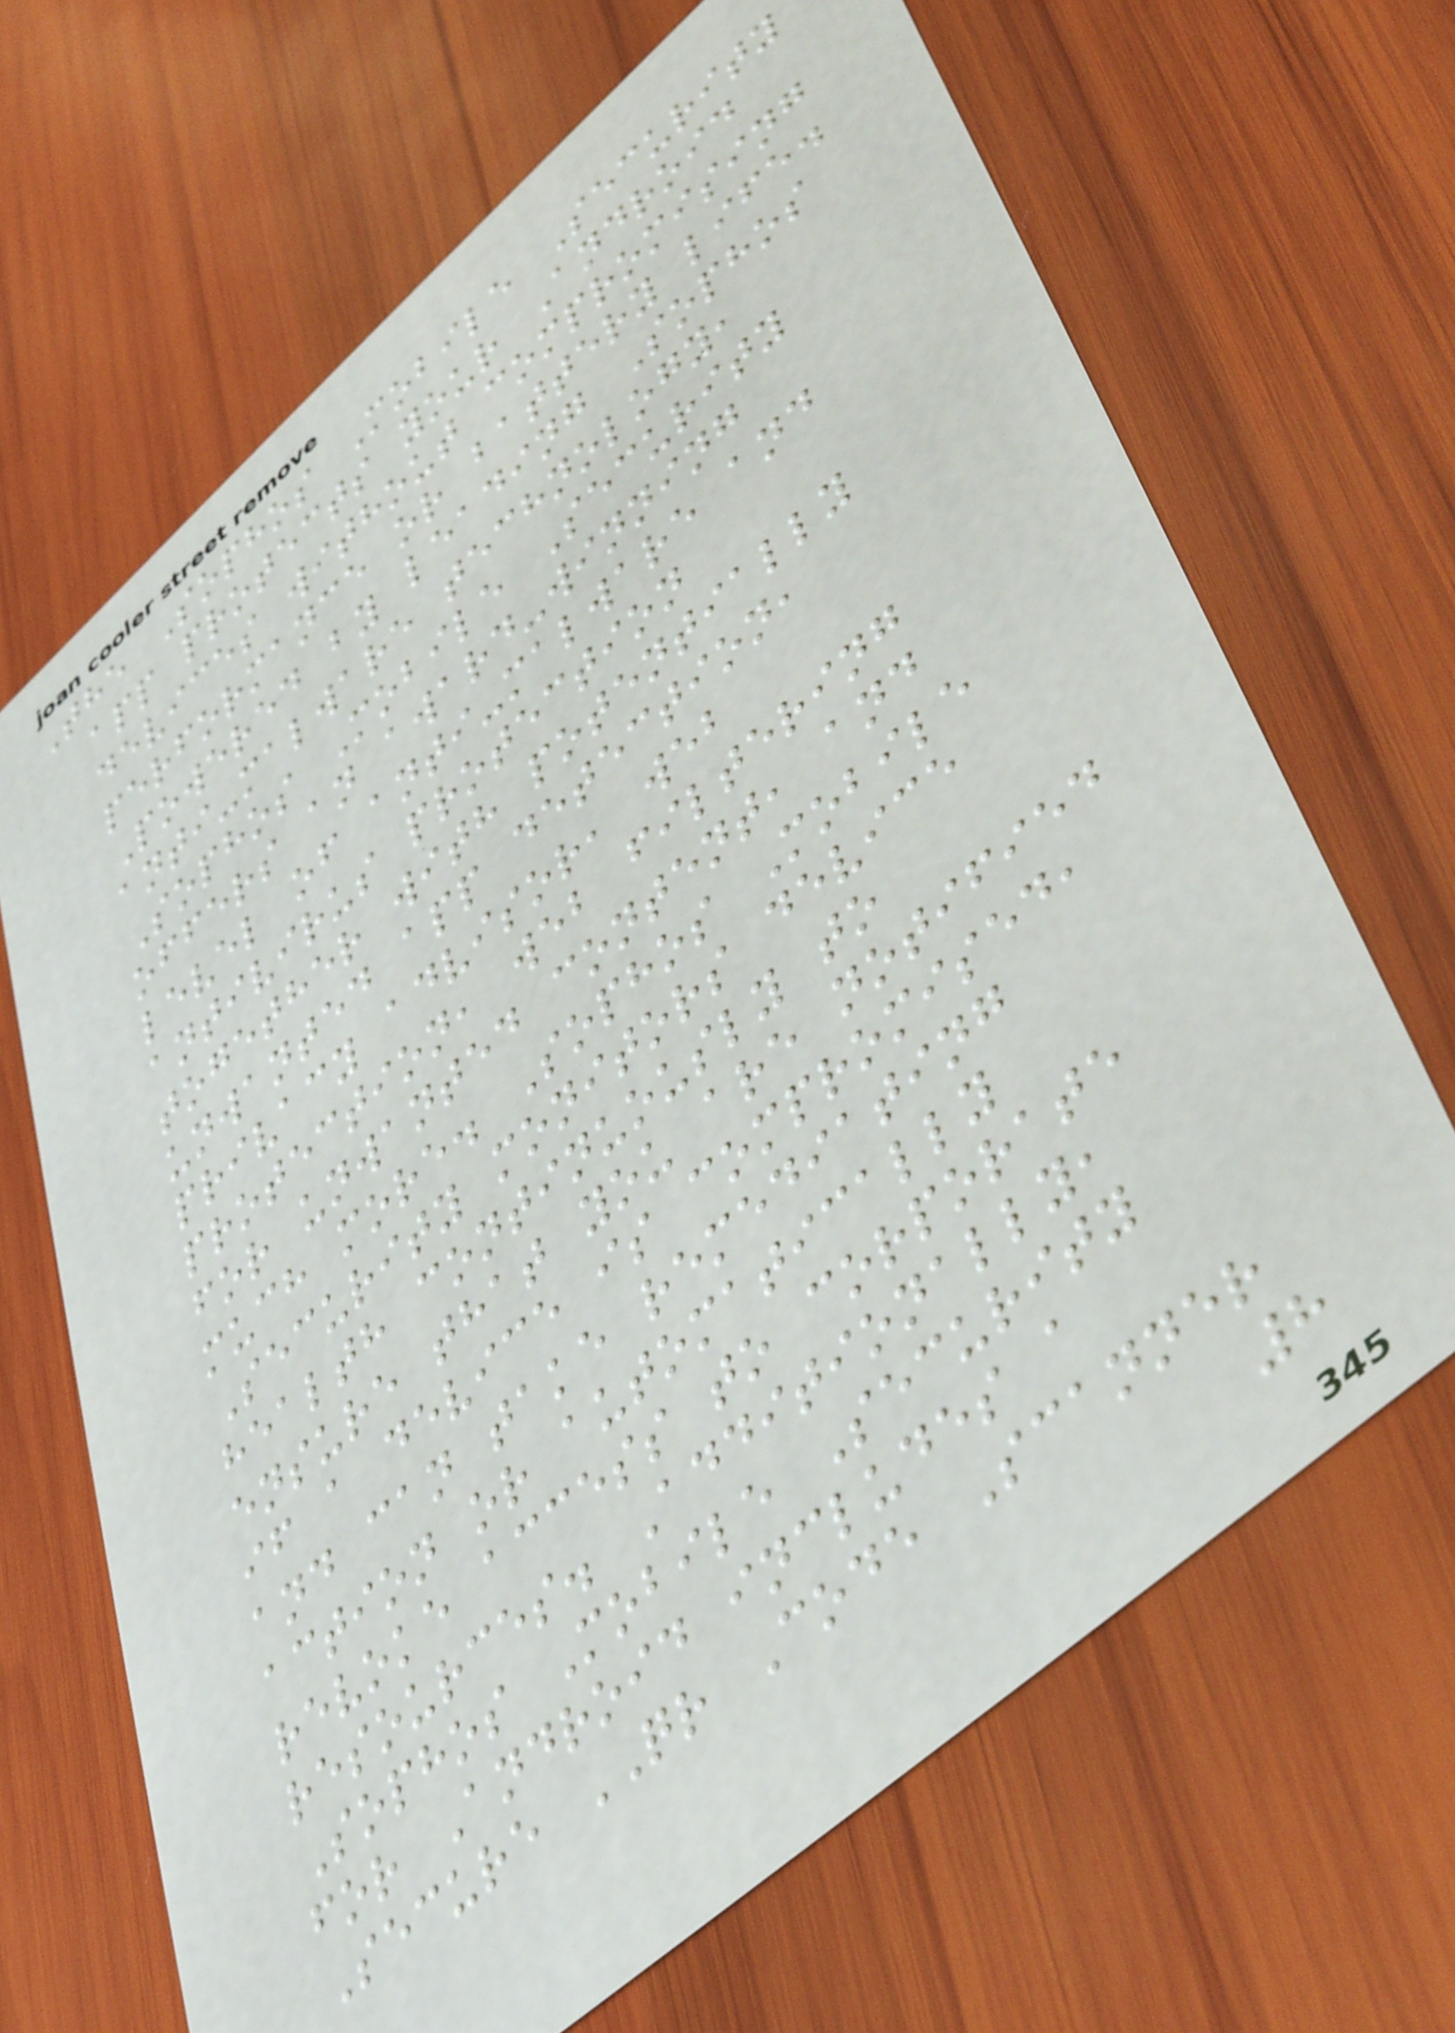The Sophos Mobile Security
app protects your Android
devices without compromising
performance or battery life.
Powered by leading Sophos
anti-malware technology,
Sophos Mobile Security
offers an award-winning
level of anti-malware and
antivirus protection
together with potentially
unwanted app detection,
privacy advisor, web
protection, web filtering
for unwanted content, and
much more. Sophos Mobile
Security monitors device
health continuously to
ensure that you are notified
if a device is compromised,
and can take remediating
action or automatically
revoke access to corporate
resources. Additionally,
Sophos Mobile Security
for Android includes a
Secure QR Code Scanner
8
